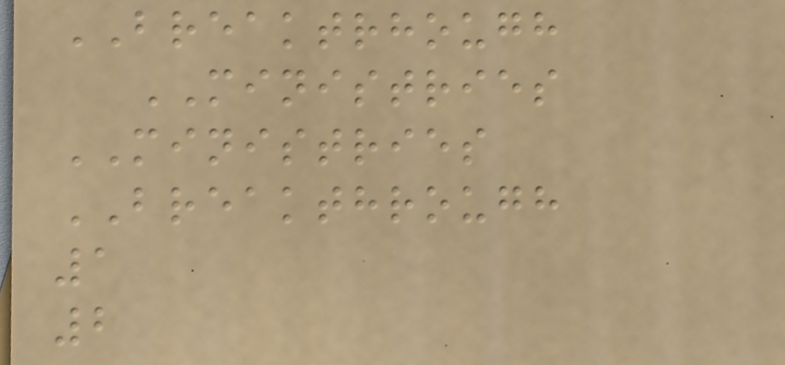BREAKTRHOUGH
MINISTRIES
MINISTRIES
BREAKTHROUGH
1
2
